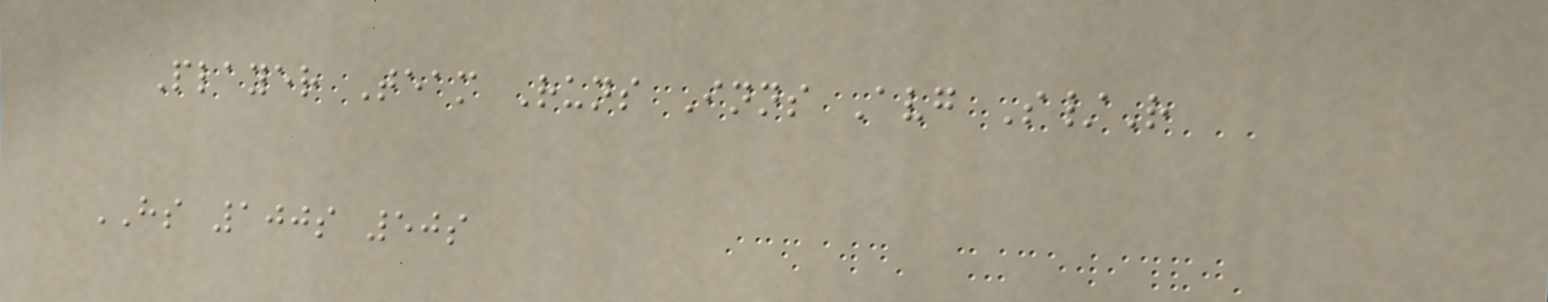Player Team Runs Inns Avg S/R
HS 100s 50s
